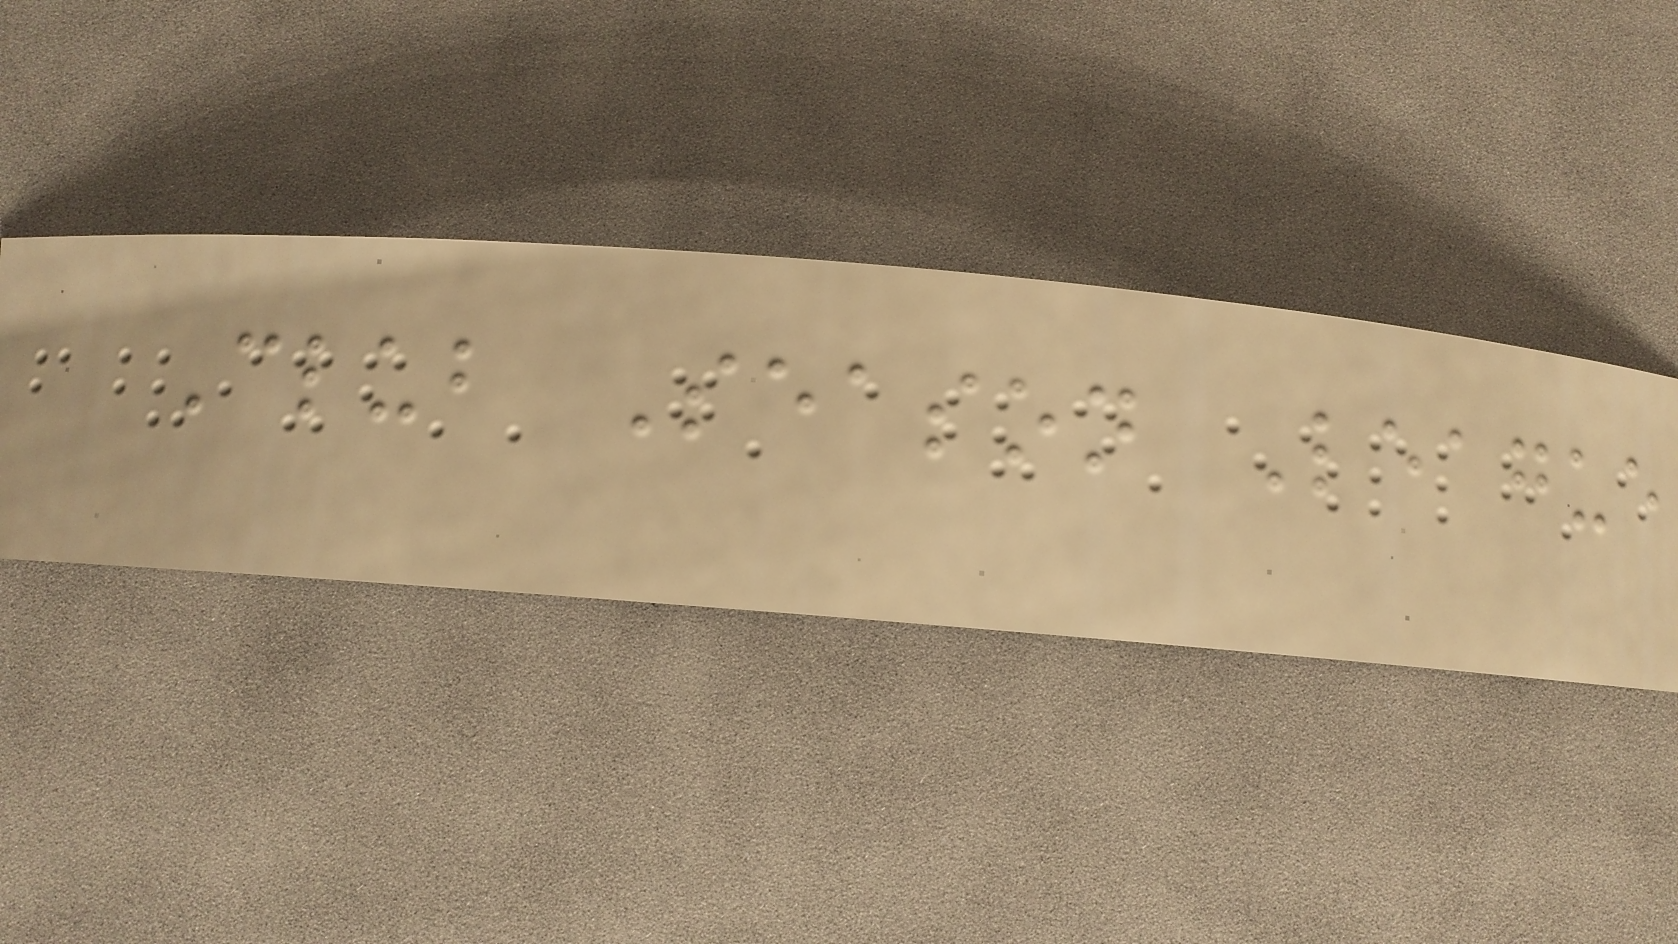Club Season League
